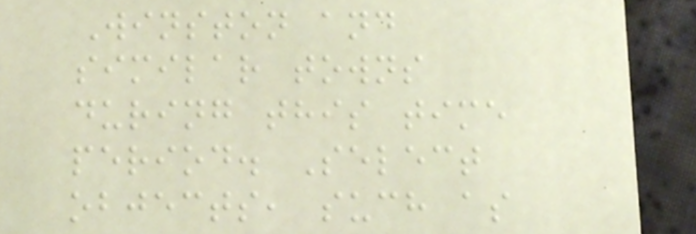Winston and
similar towns
during this time
period. Select
objects, such as
